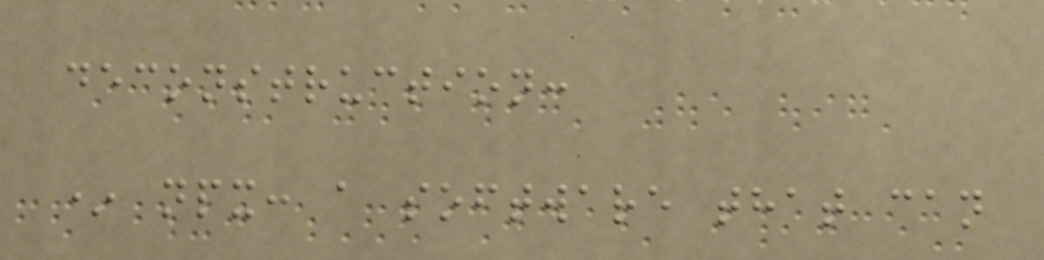deconstruction:
* npx: a software that can
